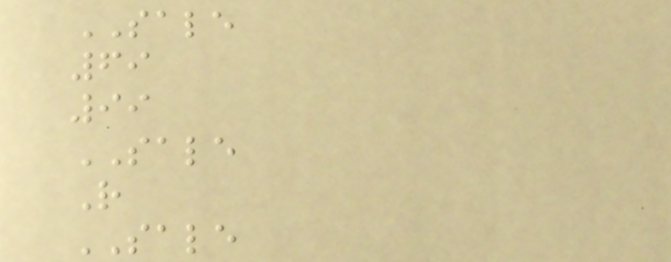SALE
69
99
SALE
R
SALE
